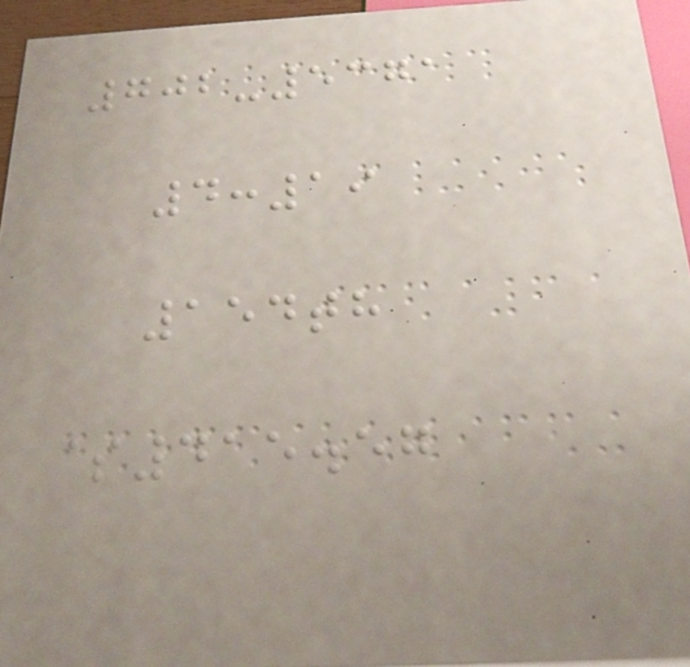702-5371
4:19
154th
$415.57
